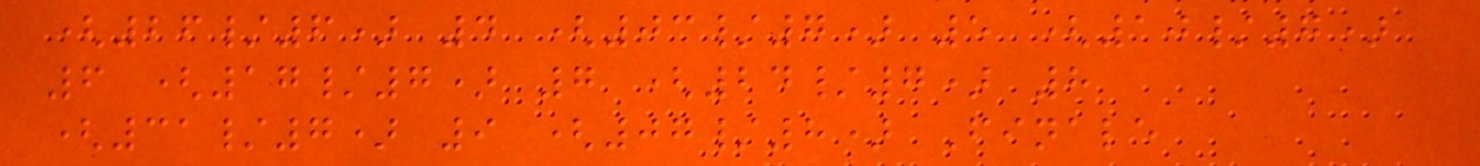(26/6) 4 (03/7) 5 (10/7)
6 (17/7) 7 (24/7) 8
(31/7) 9 (07/8) Finale
